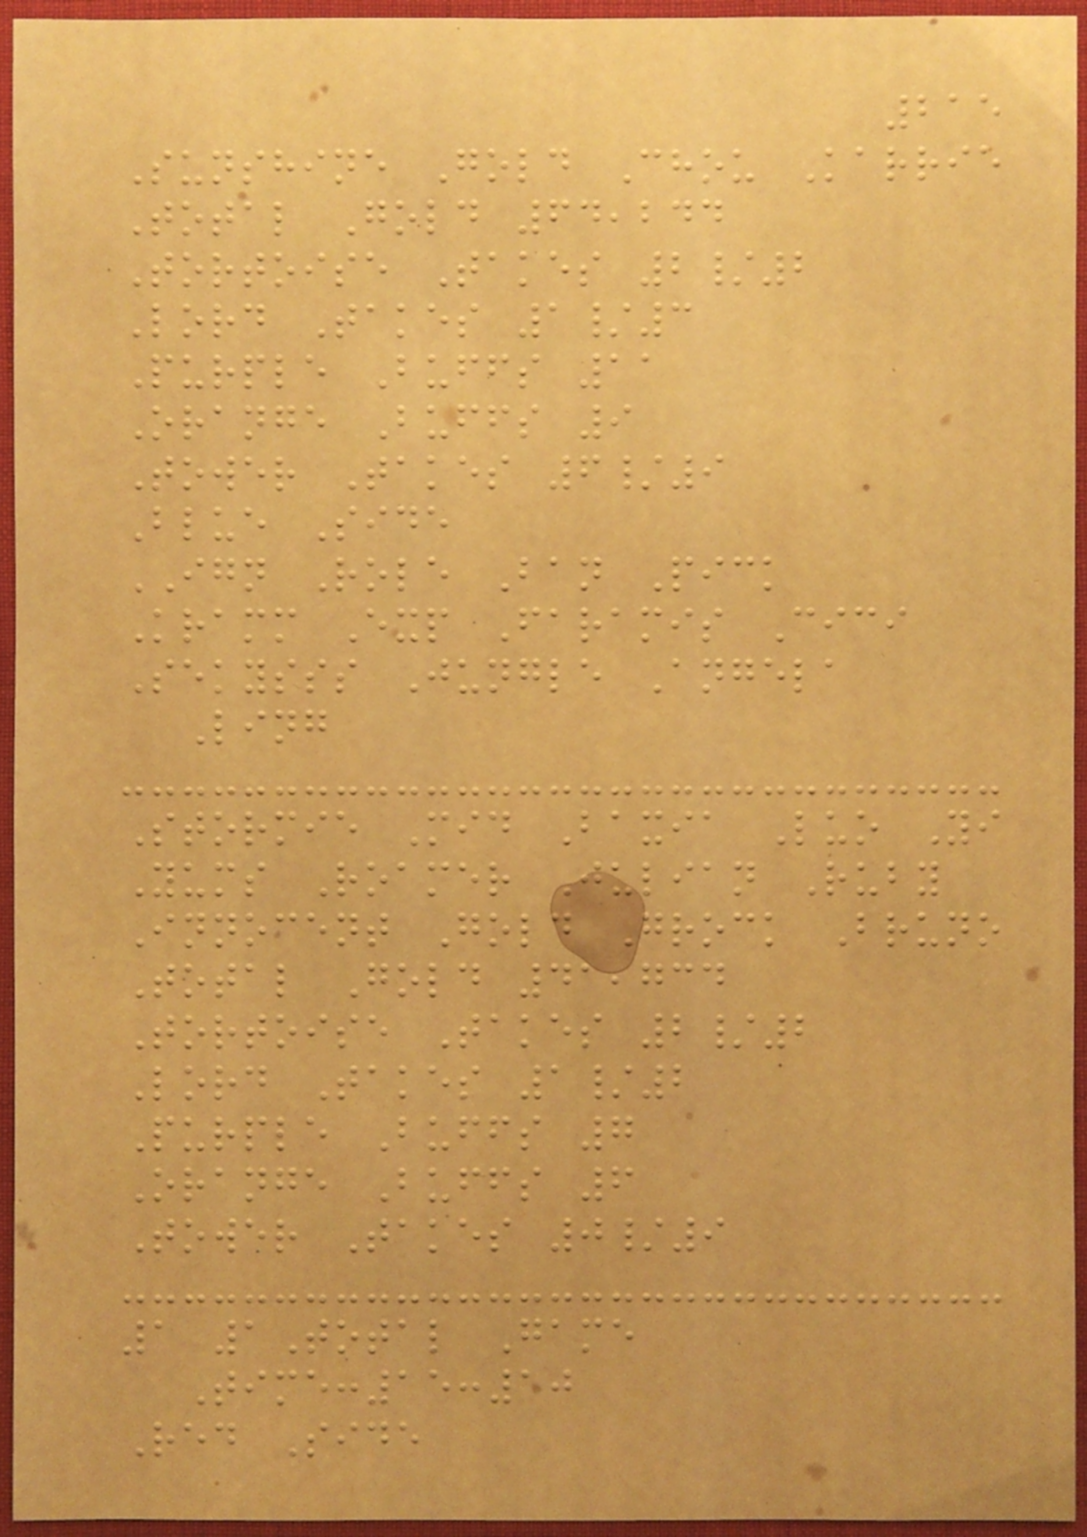215
Sunshine Gold Chou Karrie
Total Gold 64,244
Tortoise Takes 2/2
Lord Takes 1/3
Purple Buffs 11
Orange Buffs 9
Tower Takes 6/9
Blue Side
IGN Role Ban Pick
Kramm Exp Faramis Cici
Sekysss Jungle Angela
Ling
Stormie Mid Baxia Luo Yi
Yums Roamer Julian Ruby
Innocent Gold Grock Bruno
Total Gold 41,734
Tortoise Takes 2/2
Lord Takes 1/2
Purple Buffs 7
Orange Buffs 6
Tower Takes 0/9
1 1Total Game
Time:15:10
Red Side
